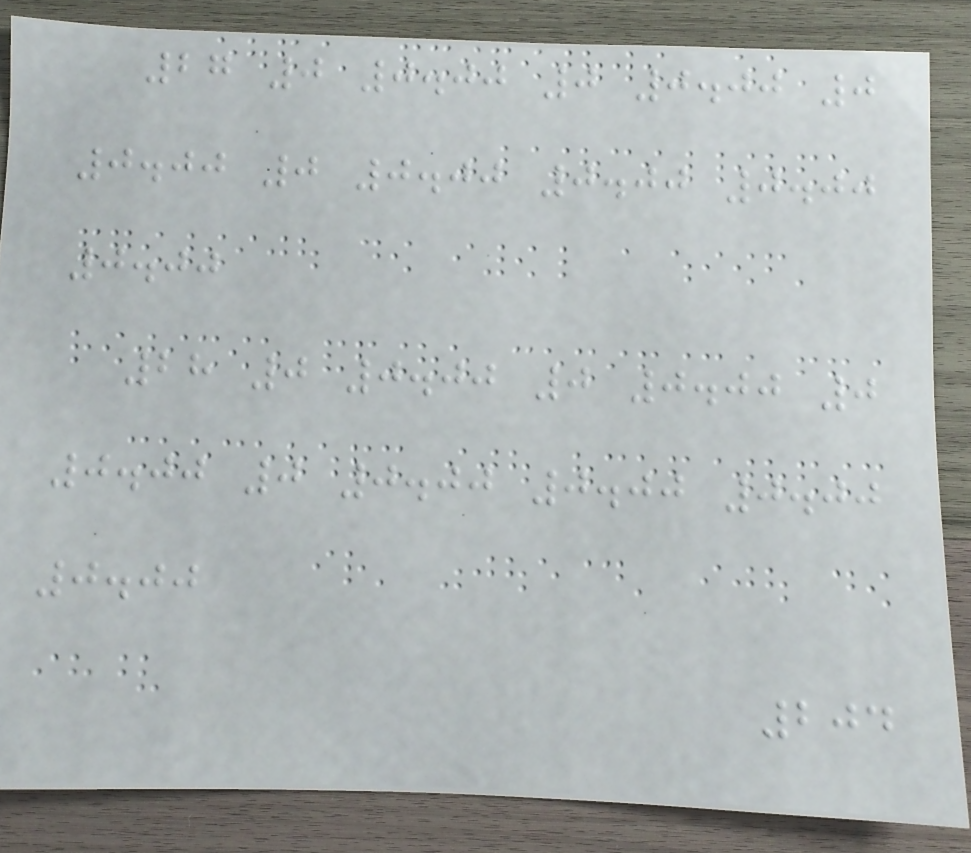27 0 0.00 0 0.00 0
0.00 0 0.00 0.00 0.00
0.00
28 0 0.00 0 0.00 0
0.00 0 0.00 0.00 0.00
0.00
204
